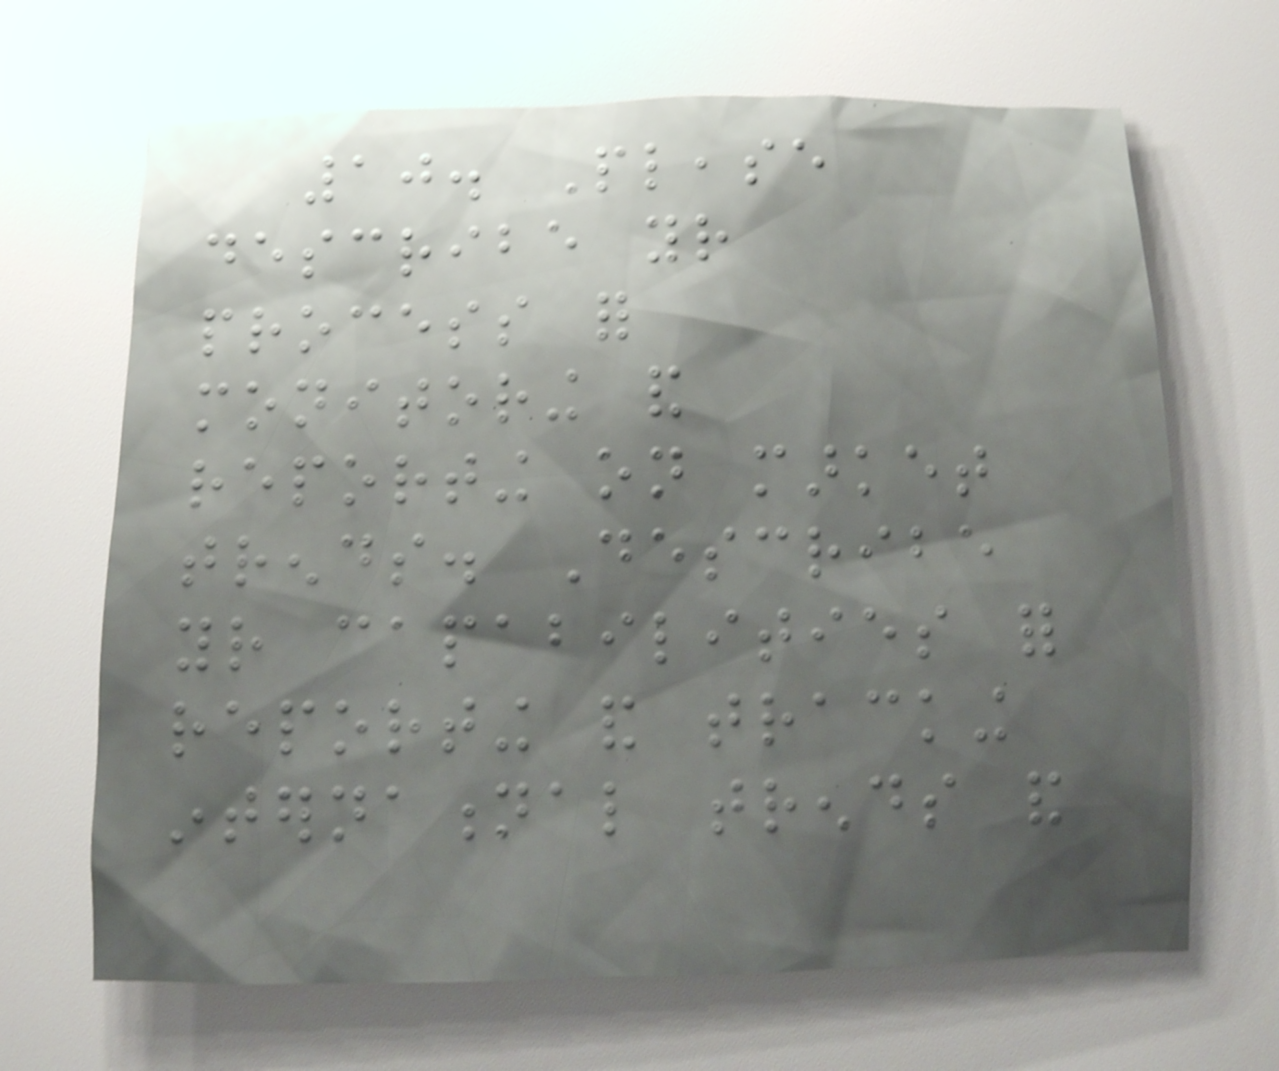10. Please
describe your
process for
monitoring and
reporting on market
trends. Describe
your capabilities for
reporting and tracking
international trends and
